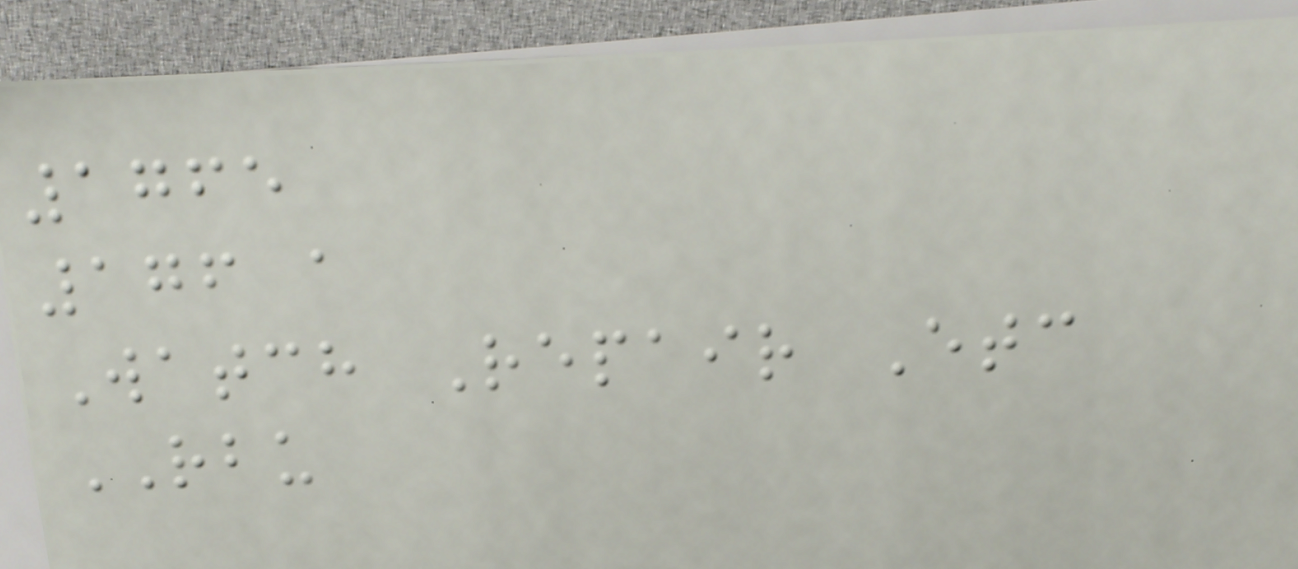1765
176 a
Watch Repair Etc
RBU
